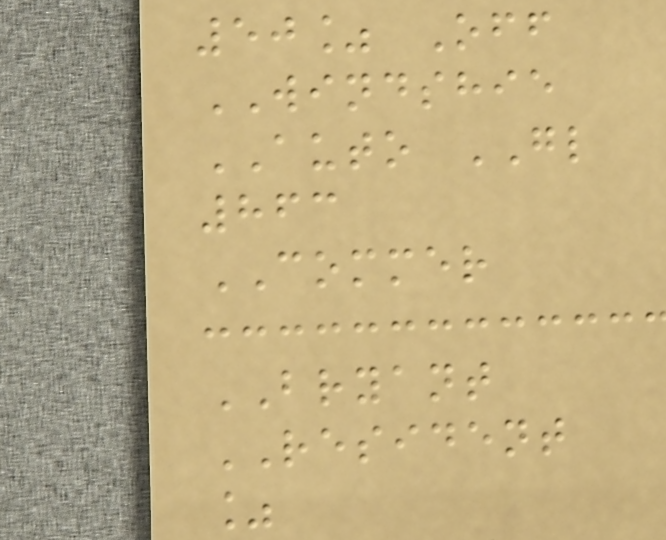50% Off
WINDSHIE
AUTO GL
863
COMMER
BRYANT
RESIDENT
%
